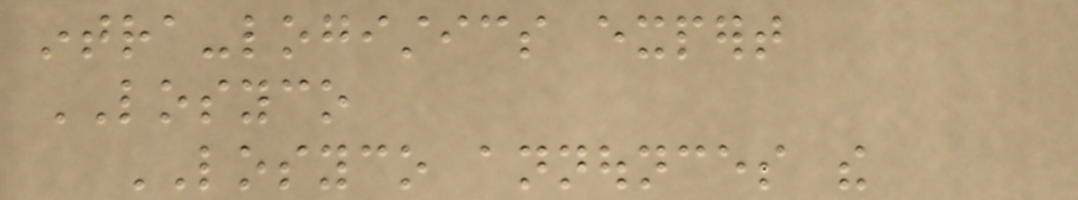intra-logistics expert
LOSYCO
LOSYCO announces the
